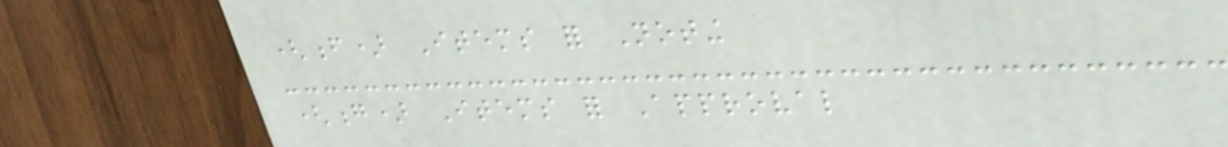(f) Items for Noting
(g) Items for Approval
